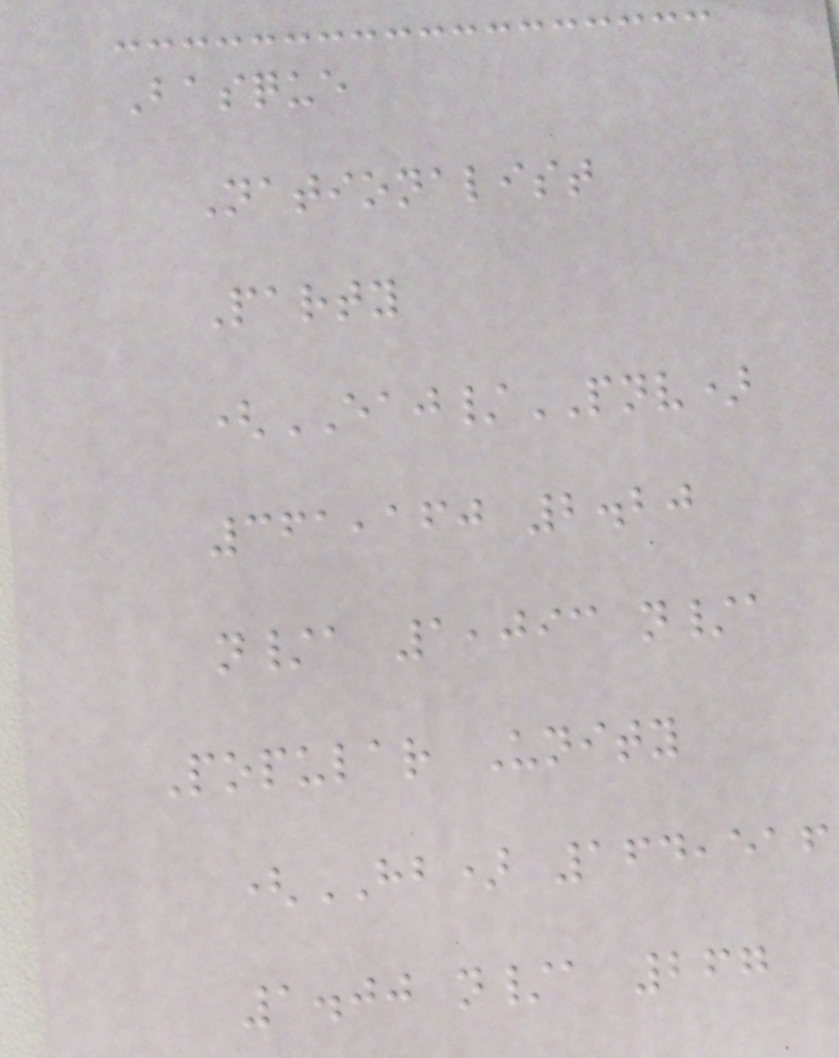Basque
Nationalist
Party
(EAJ/PNV)
361,160 2.20
n/a 1,093 n/a
Popular Unity
(HB) 164,516
1.00 n/a 267
